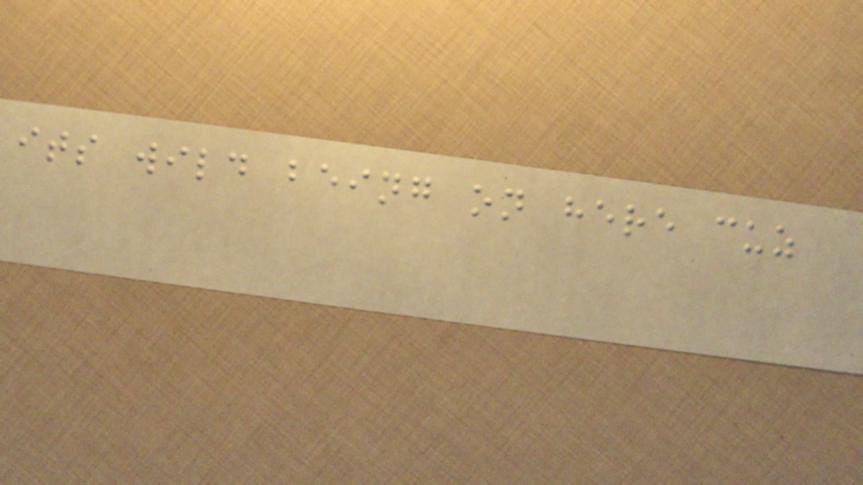its wild being on here cuz
